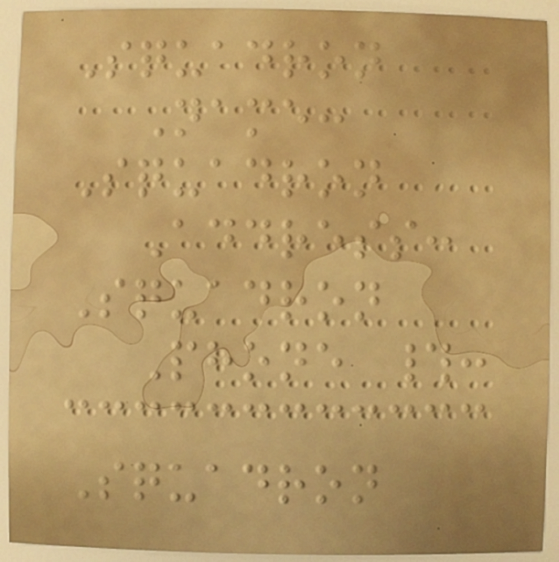Squadron
Name:
Squadron
Address:
Squadron
Phone #:
Squadron
